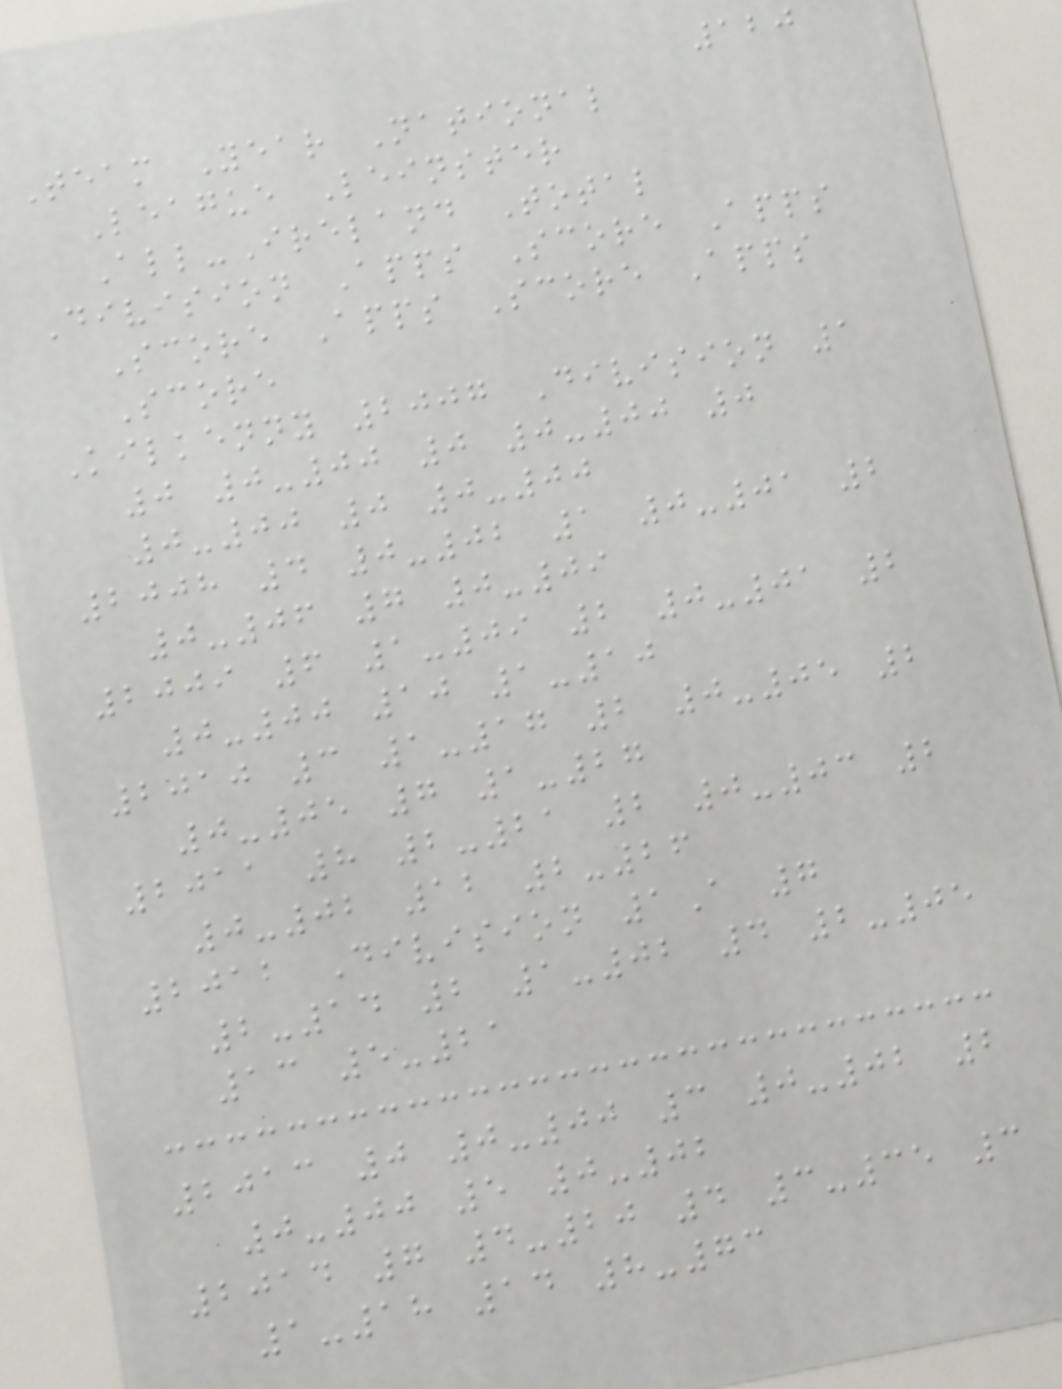120
Team Year National
League Leinster
All-Ireland Total
Division Apps Score Apps
Score Apps Score Apps
Score
Kilkenny 2007 Division 1
0 0-00 0 0-00 0
0-00 0 0-00
2008 4 0-02 1 0-01 2
0-06 7 0-09
2009 6 1-09 2 0-01 2
0-00 10 1-10
2010 3 1-17 2 0-05 2
0-05 7 1-27
2011 8 2-21 2 0-03 2
0-02 12 2-26
2012 Division 1A 7
2-14 2 1-02 4 2-05
13 5-21
2013 0 0-00 3 0-02 2
0-00 5 0-02
2014 7 4-20 4 3-35 3
1-18 14 8-73
